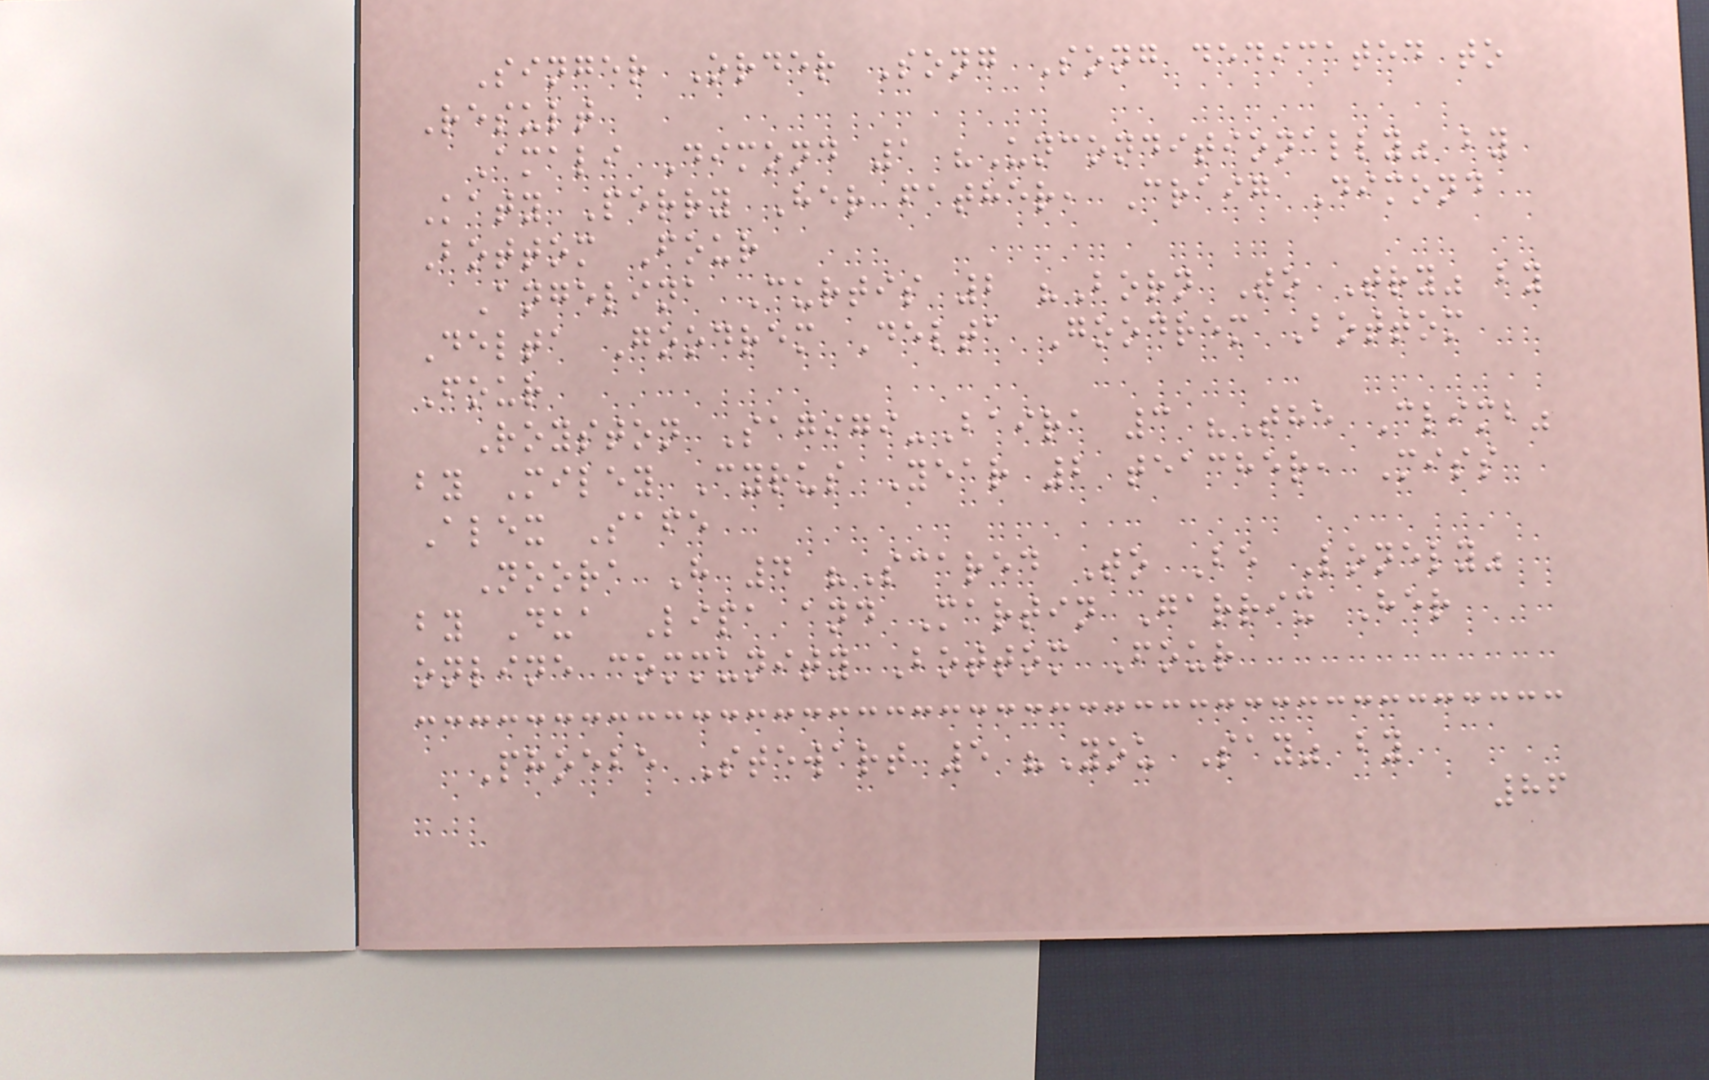Singer Order Song Song dedicated to
Result
Amali Dimond 1 "Unconditionally" by
Katy Perry Her father, Craig Dimond
Bottom Four
Angelina Curtis 2 "Born To Try" by
Delta Goodrem Delta Goodrem Bottom
Four
Royston Sagigi-Baira 3 "The Climb"
by Miley Cyrus Year 2 teacher, Miss
Alex Safe
Noora H 4 "Scared To Be Lonely"
by Dua Lipa and Martin Garrix Her
online community Bottom Four
Phoebe Stewart 5 "You Say" by
86
